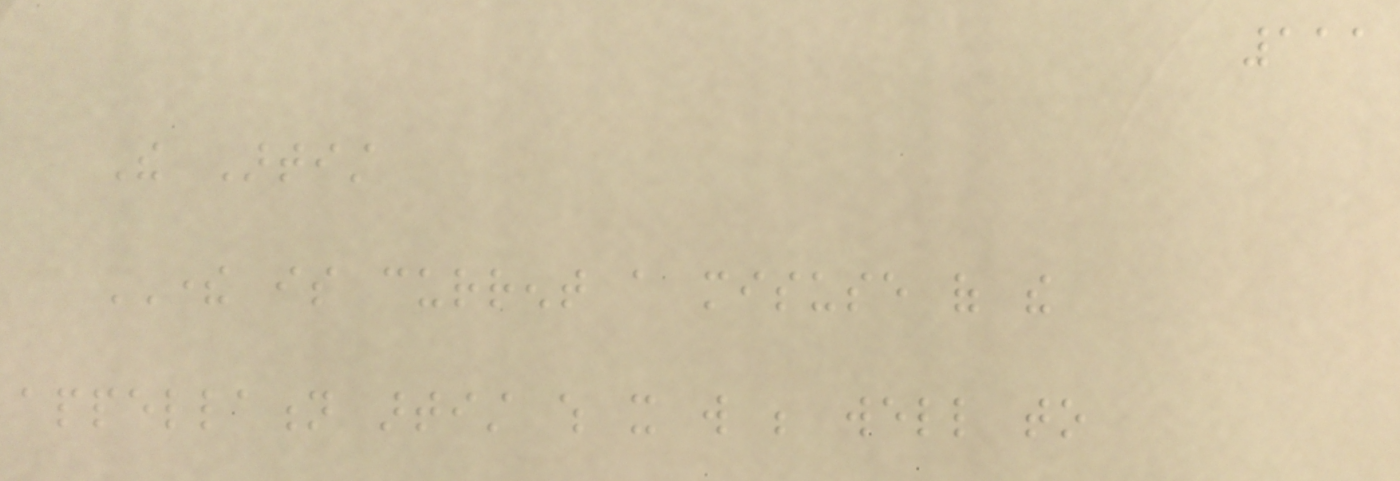111
The Artist
THERE is current a misuse of the
appellation artist which it will be well to
